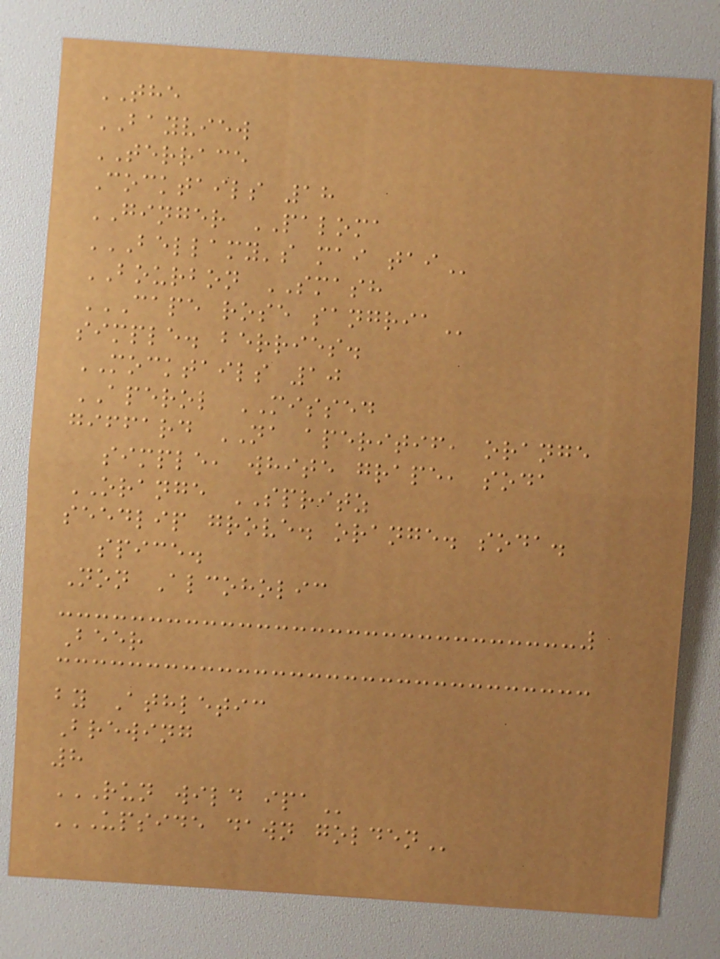THE
BAYVIEW
TERRACE
Cocktails 18
GINGER PALOMA
BELLAMY'S MAI TAI
BOURBON SMASH
CAPE ROSE SANGRIA
simple. berries.
MOCKTAILS 10
APEROL MISSED
giffard NA aperitif, orange
simple, white grape, soda
ORANGE SPRITZ
seedlip grove. orange. soda.
spice.
Non Alcoholic
Beer
by Athletic
Brewing
8
RUN WILD IPA
UPSIDE DAWN GOLDEN
